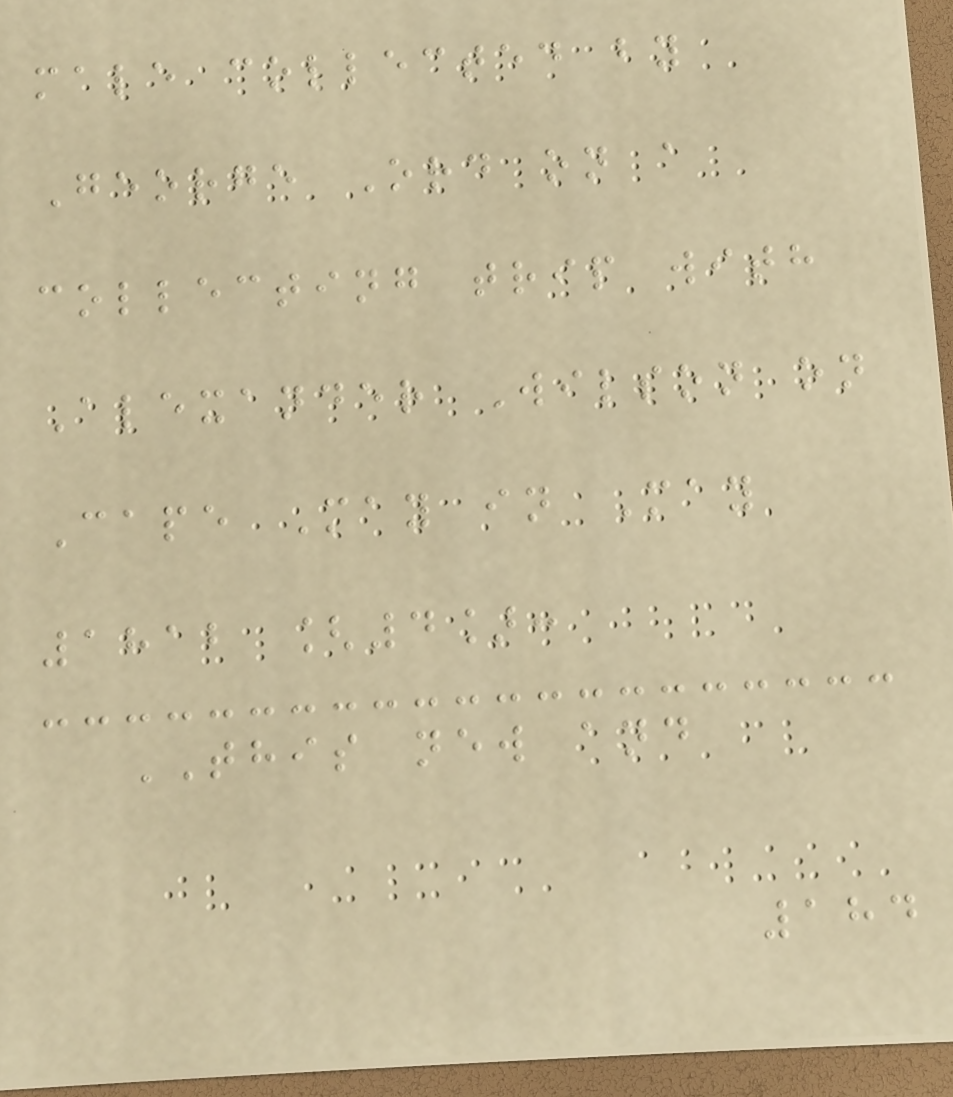male collected by
George Ord on a
collecting trip with
Alexander Wilson on
Cape May in May
1812 [4]:
THIS new and
184
